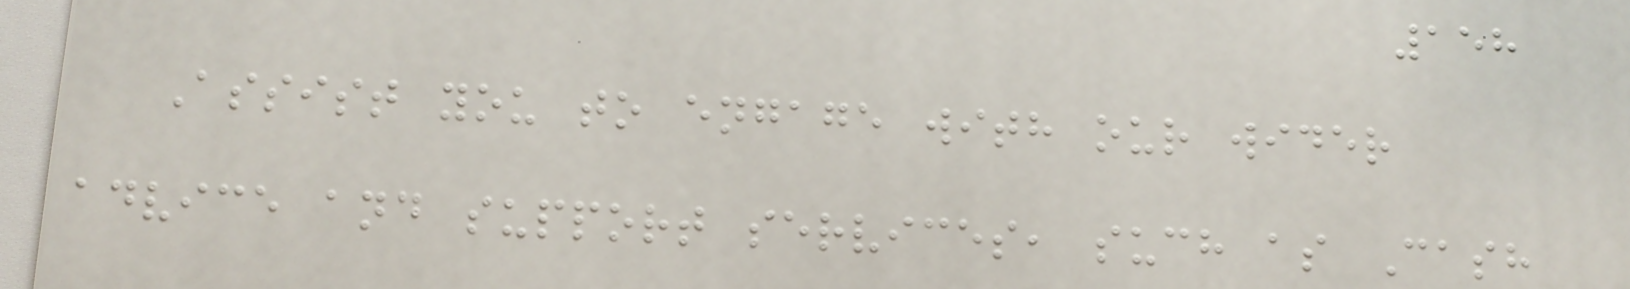158
Assist you to engage with our wider
advice and support services, such as Cash
